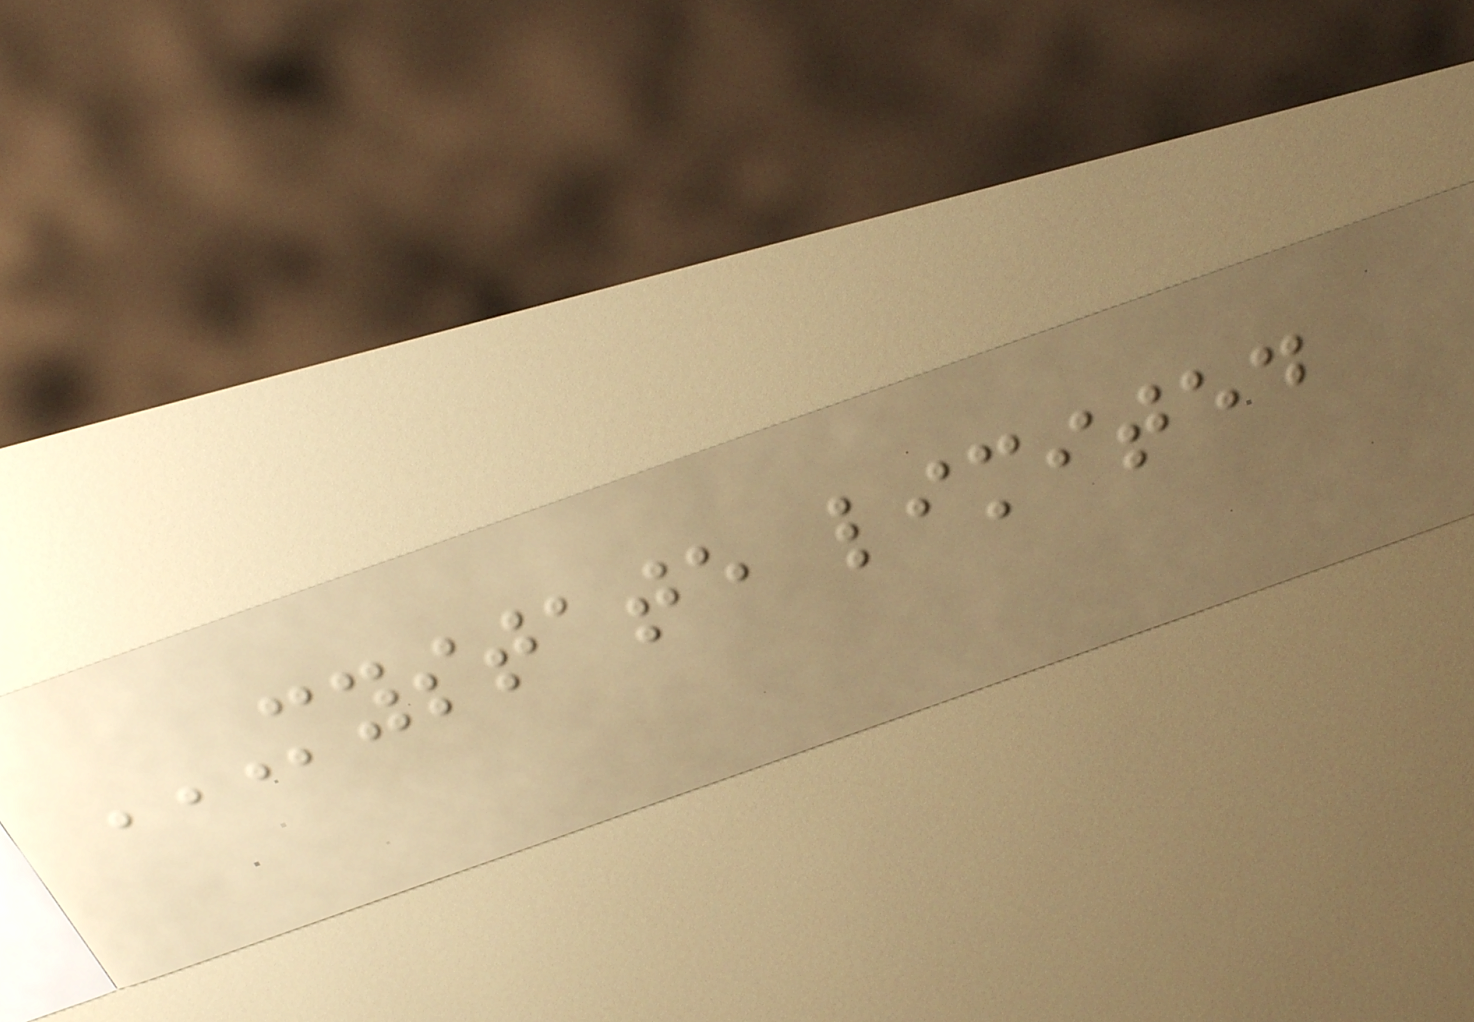MYSTATE LIMITED
